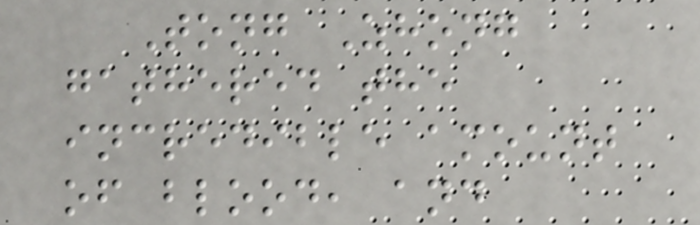Tong Zhong
gathered the
incredible amount
of blood, and
